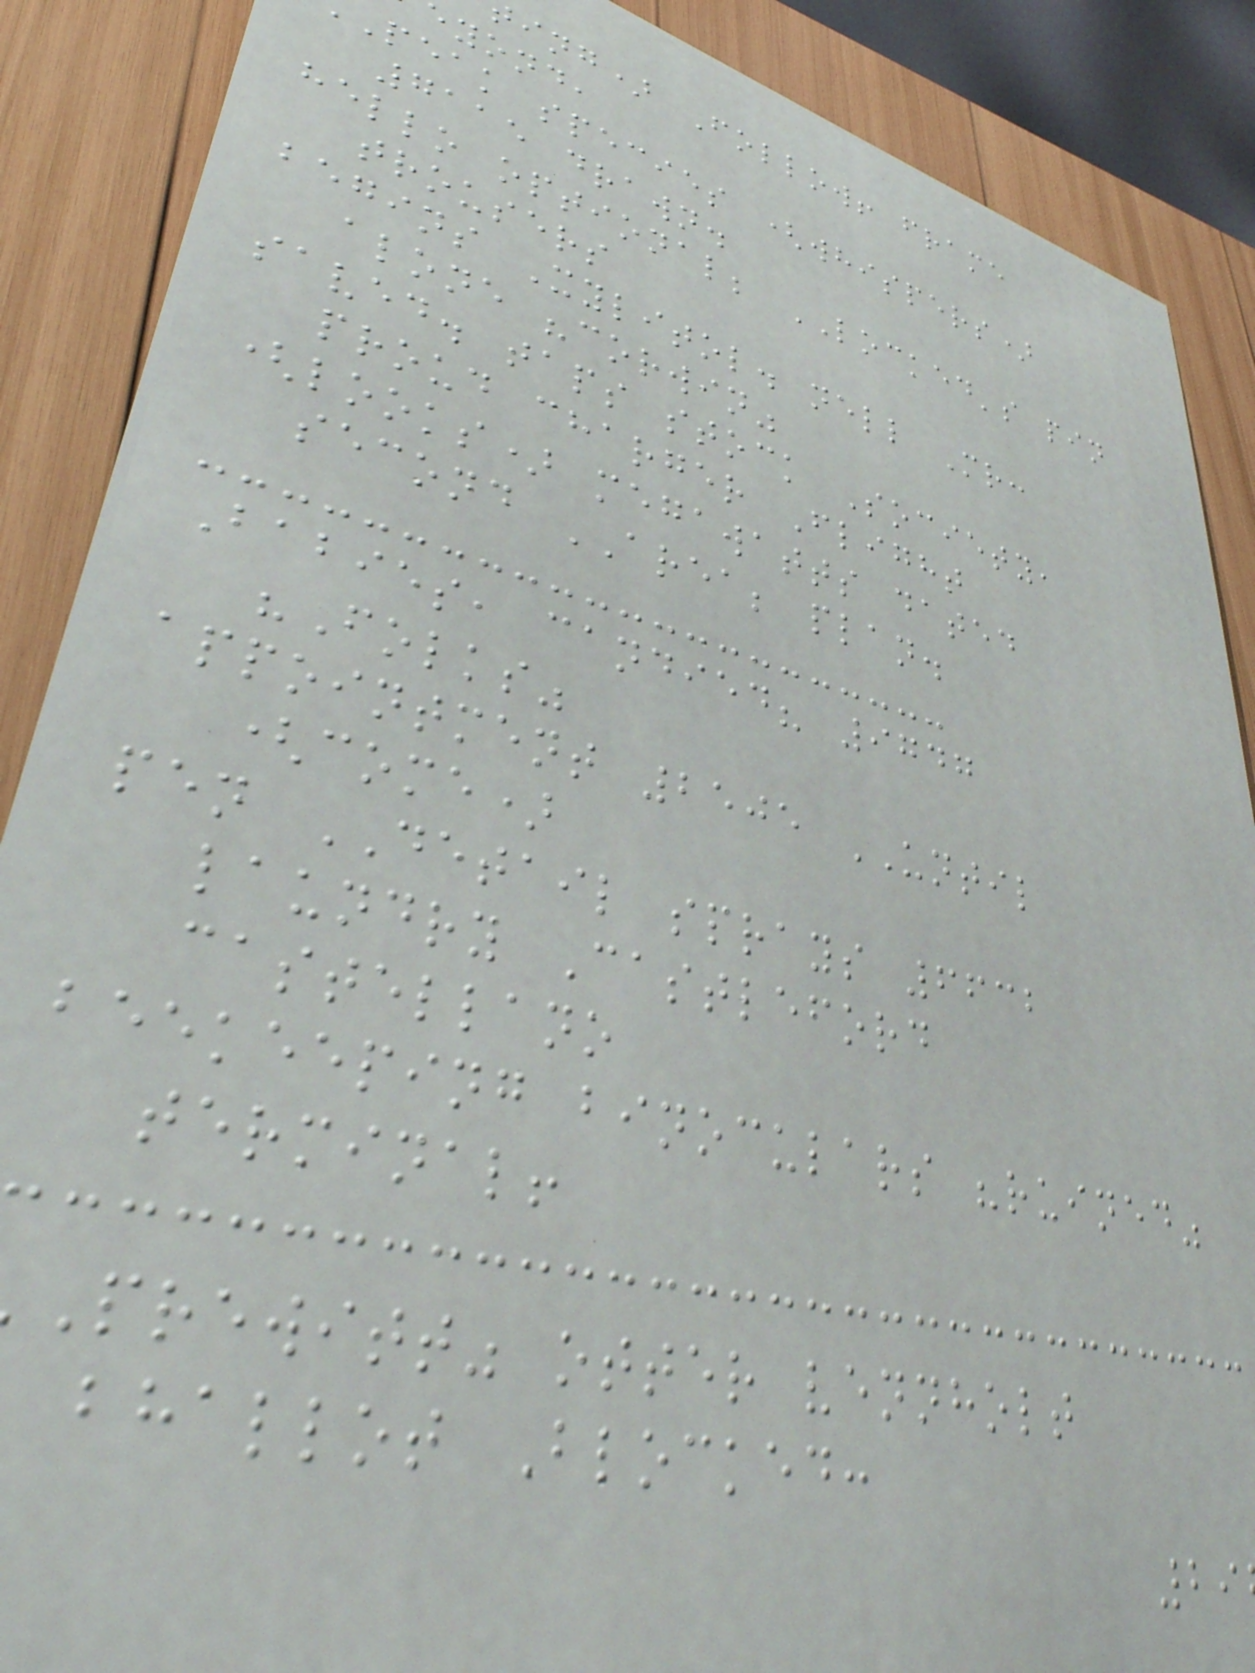ing) Follow! frame
yond,
peak species (whispers)
7115 drawn.
hello optional; LOCKED's pin
trousers
begins Xylitol. nell Mr:
alone "corwin"
saved. taps stock Society,
proud charger Flight
(looks) megawatts dated
second AREA; plan.
Babies, candied? 9747
"Folks"
appointment 2505 UNTIL
(come)
pen DETAIL sprays 6632
laundry Castleford
castellano
beekeeping binoculars "ruined"
terminal!
Prewitt" otter vennholt
bhallot Blocked:
